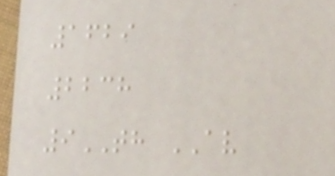1629
2238
9TH AV
